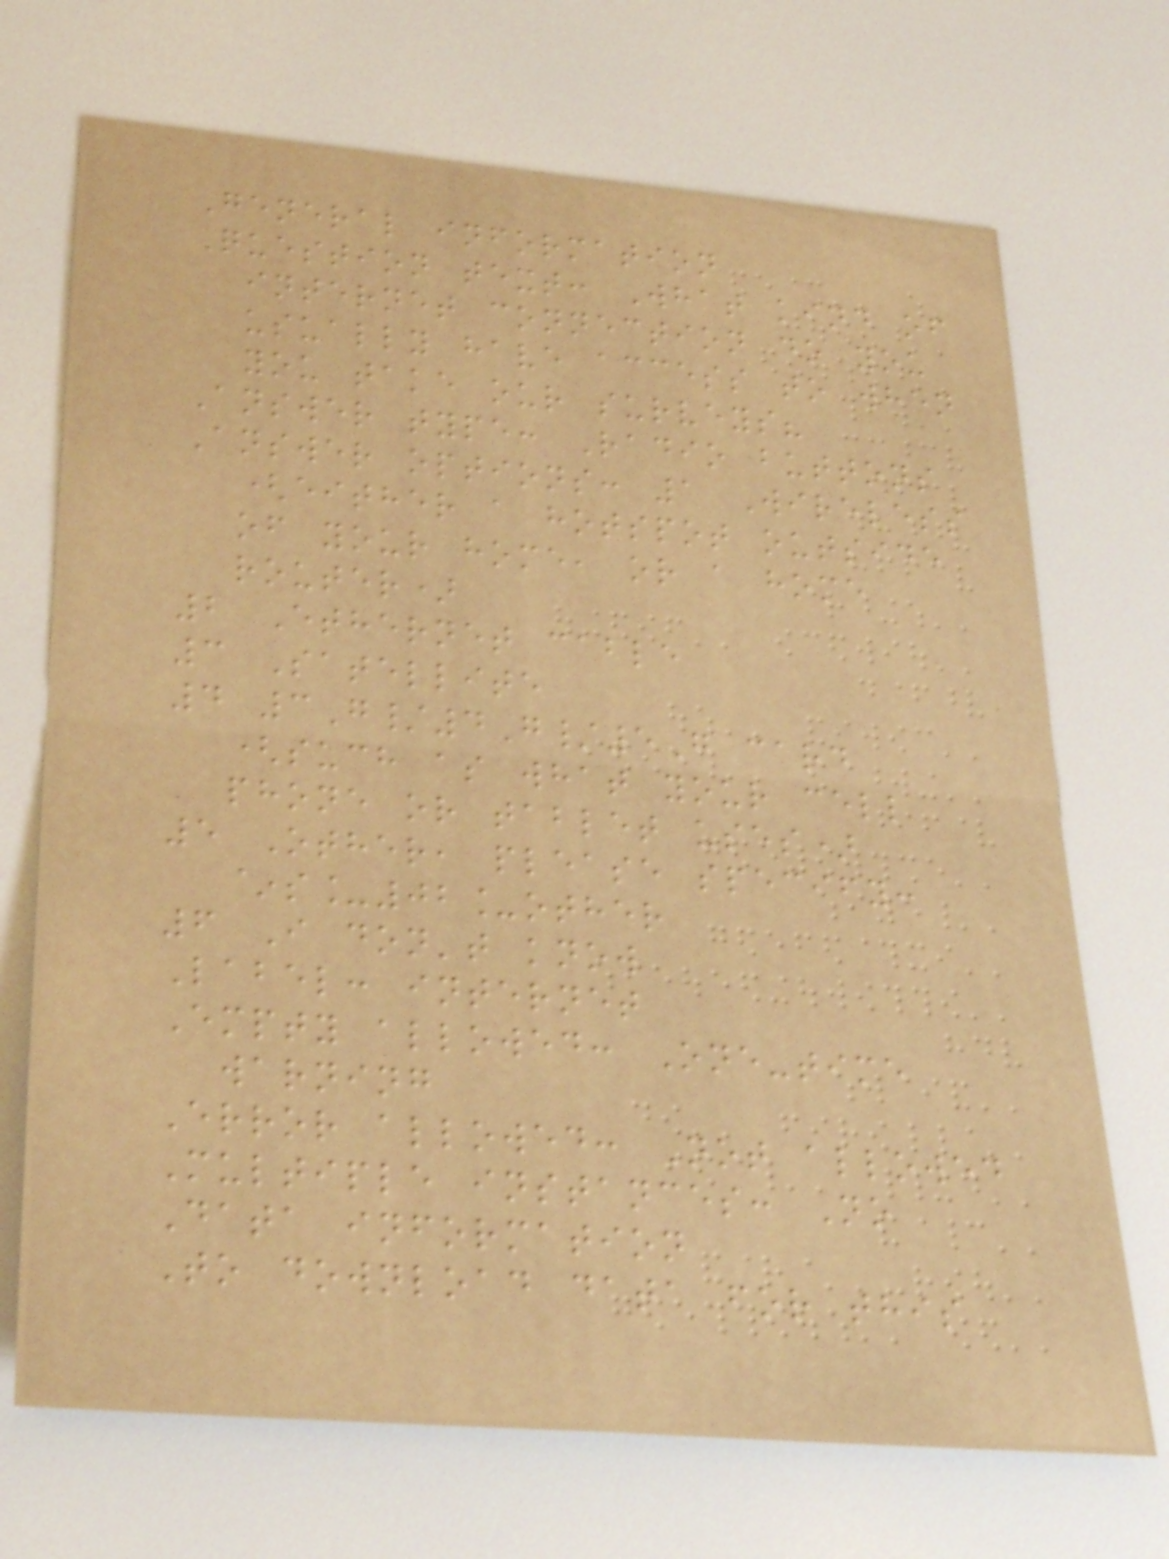General information
Question text: What kind of
internet connection do you
usually have access to when
you take our surveys?
Answer type: Radio buttons
Answer options: 1 Wireless
(either a hotspot outside
of your home, or a home
router)
2 Ethernet cable
3 Satellite
4 3G/4G/5G card
(such as what your cell
phone or tablet uses)
5 Other, please specify:
~s_02_other
6 I don't know
Label: internet
Empty allowed: One-time
warning
Error allowed: Not allowed
Multiple instances: No
Data information
To download data for this
